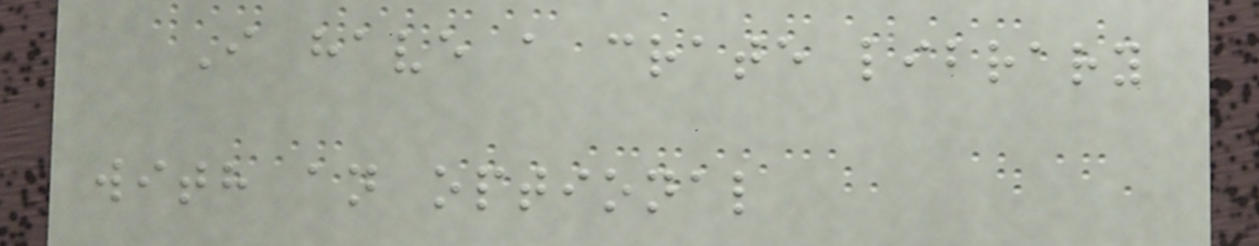I have a crate library
with an optional
